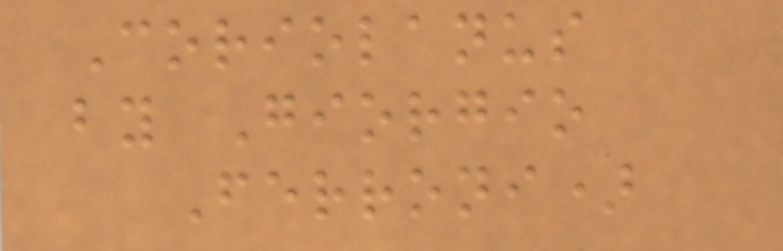Coriolanus
by Giorgio
Ferroni)
